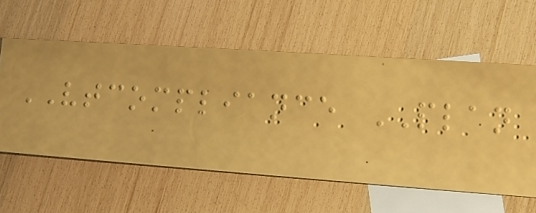VTCOMPLIANCE PLAN
